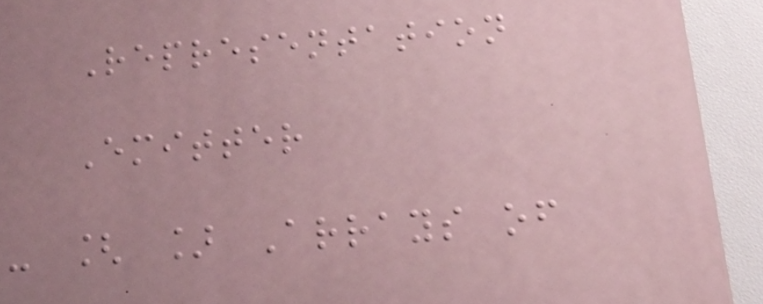Representation
Emitter
- [ ] Arrays of
